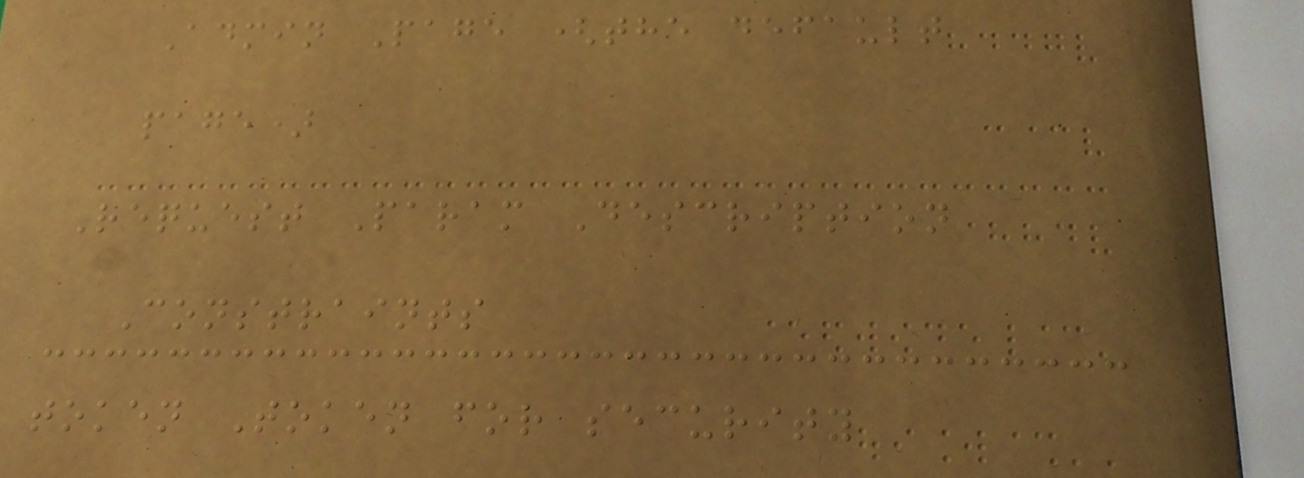Admin Page (the default
page)
Request Param Description
Constraints
token Token for security
